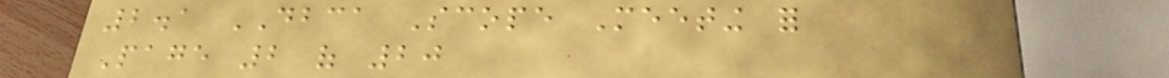2.1 DBCA Scope Meeting for
Page 2 of 20
